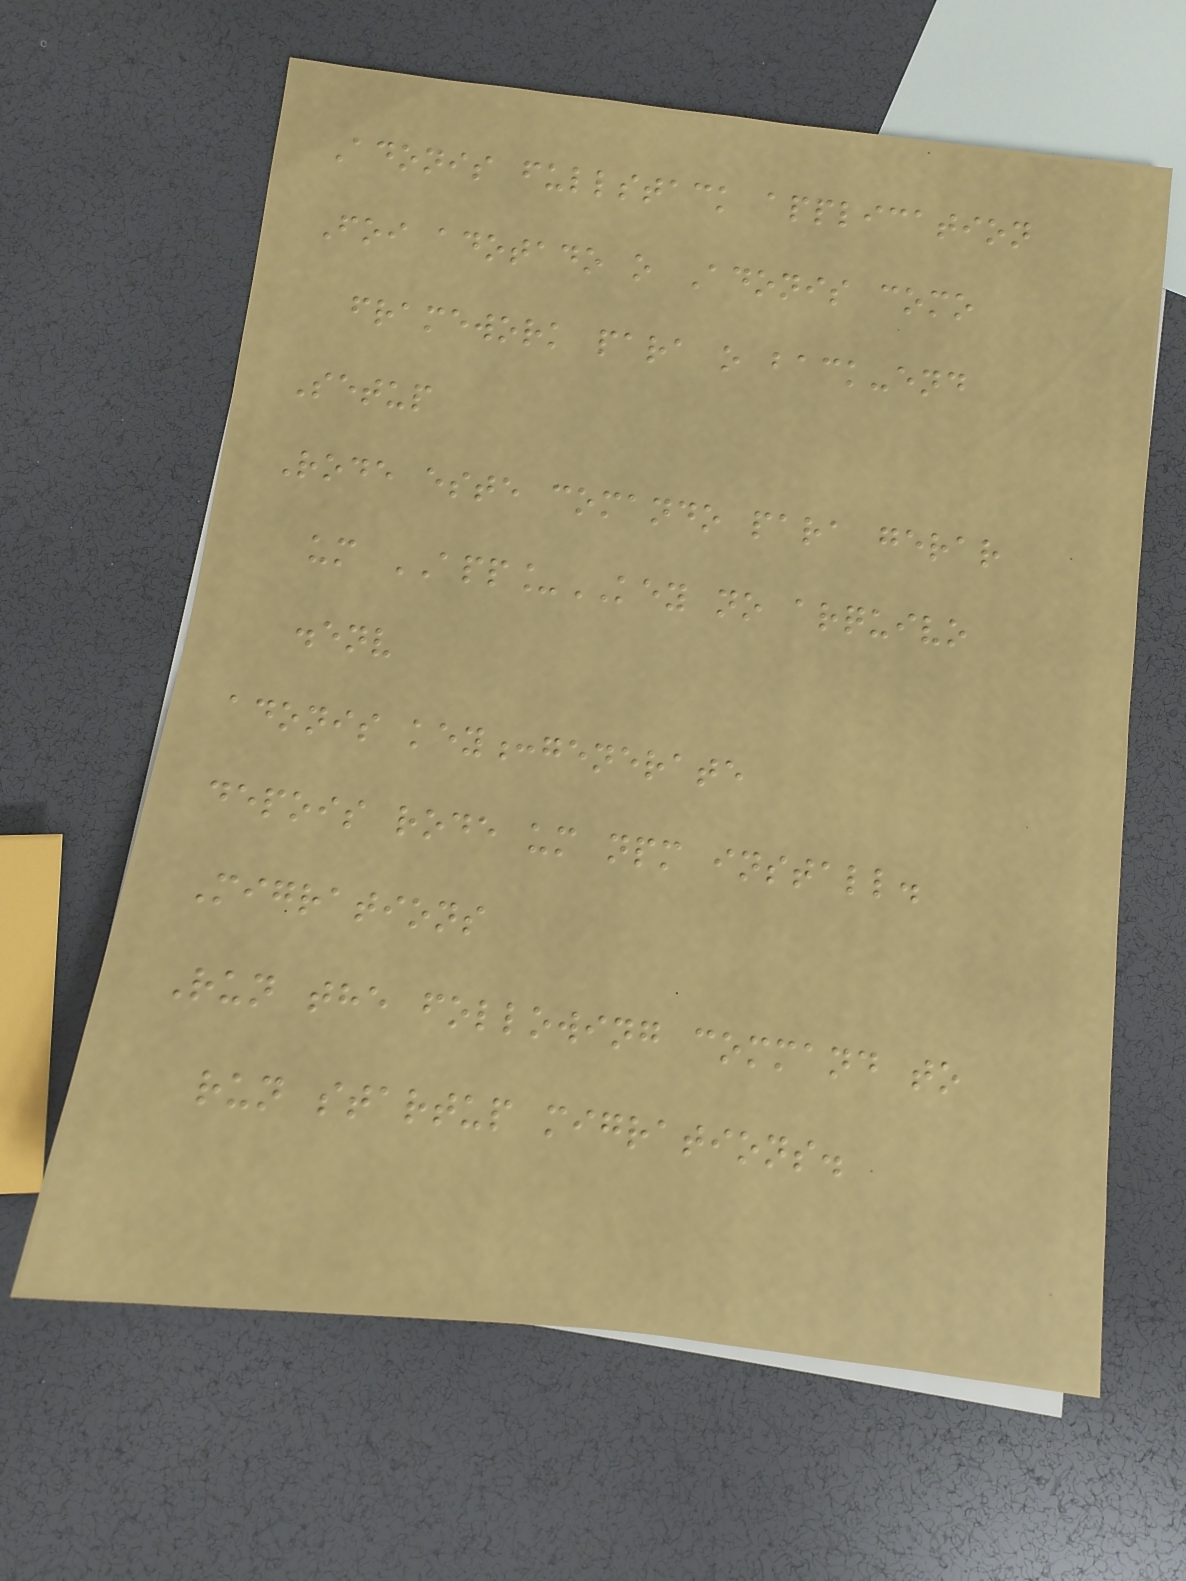Adonis fullstack application
Foi adotado o Adonis como
framework para o back-end
Setup
Rode este comando para gerar
um APP_KEY no arquivo
.env
adonis key:generate
depois rode um npm install.
Migrations
Run the following command to
run startup migrations.
